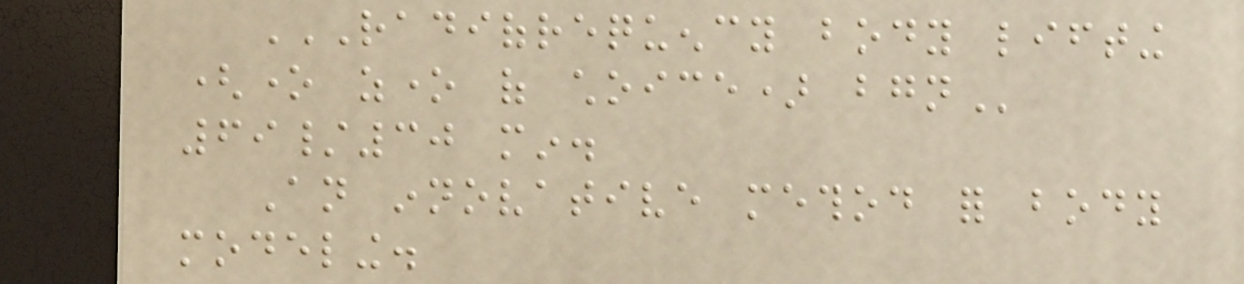RADIOFREQUENCY BODY LIFTING
(ONE ZONE OF CHOICE) BGN
69/30 min.
An innovative method for body
modeling.
